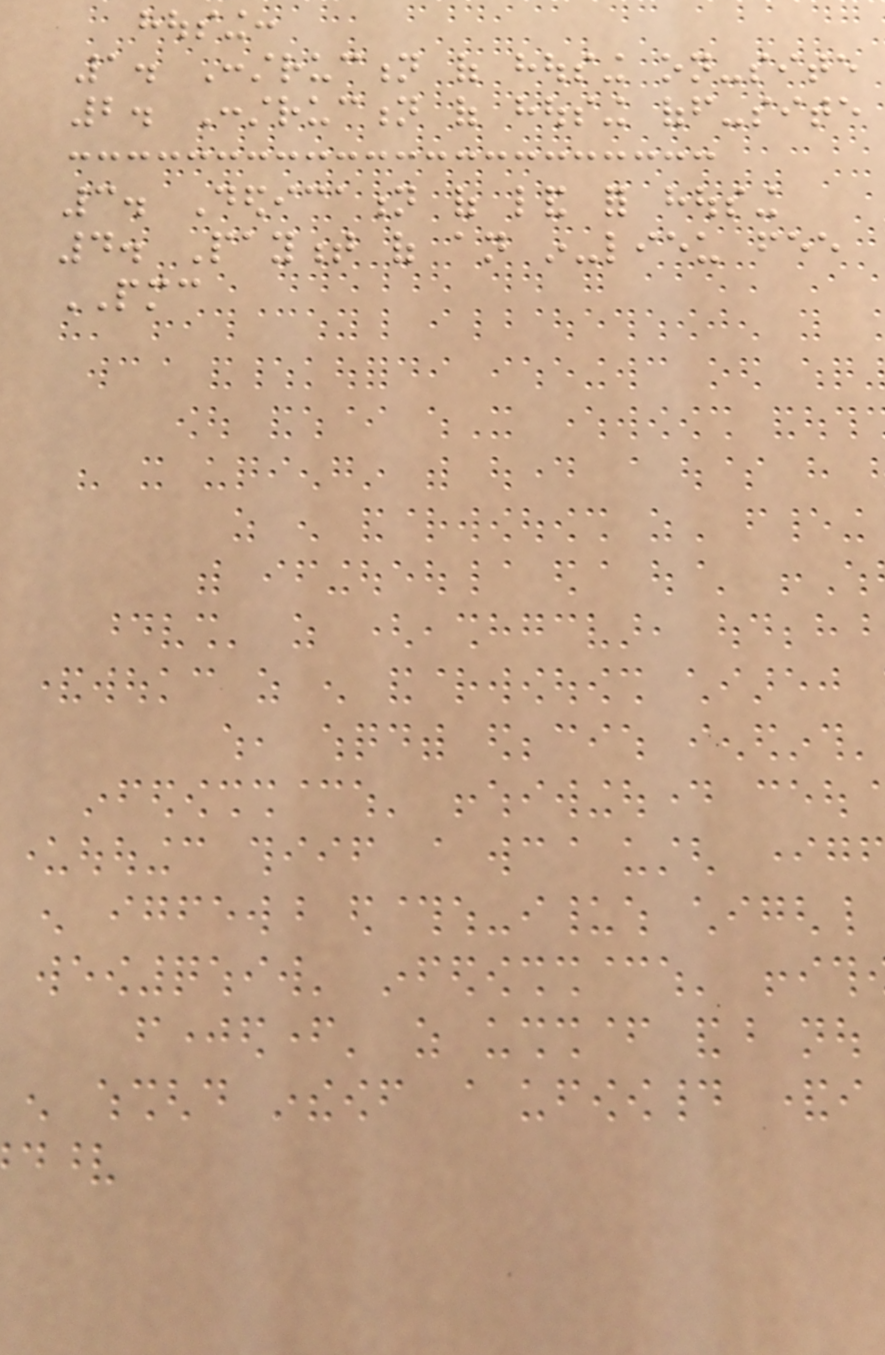housing:
1. Construction of housing on-site
2. Construction of housing off-site
3. Dedication of land for housing
4. Payment of an in-lieu fee
PMC
